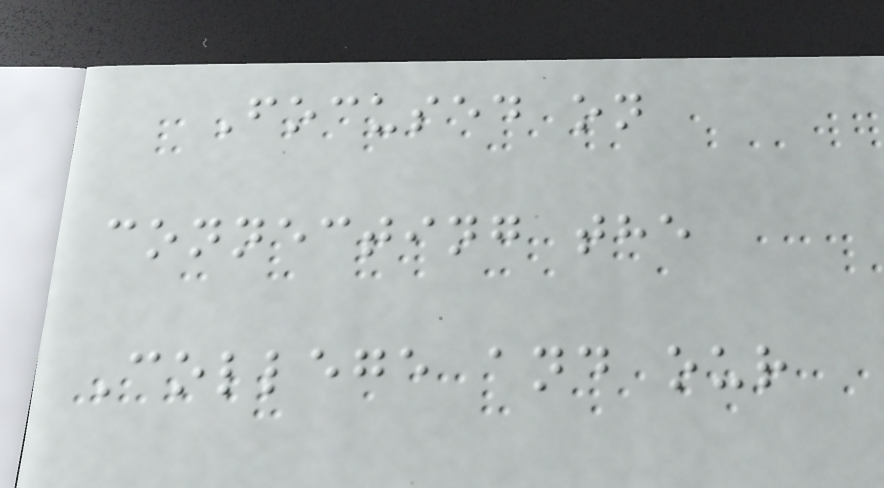Focused on
connecting the
College and our
